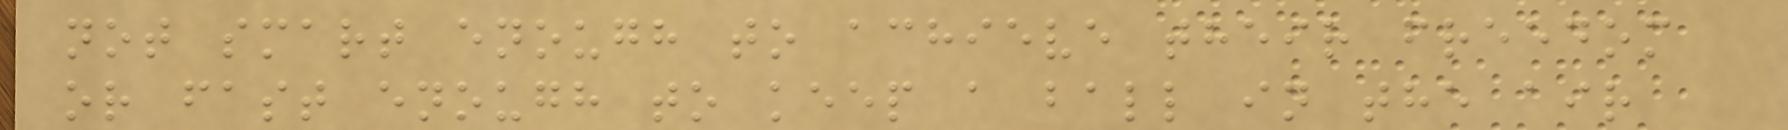not smart enough to achieve their freedom
or fast enough to keep a ball in the air
